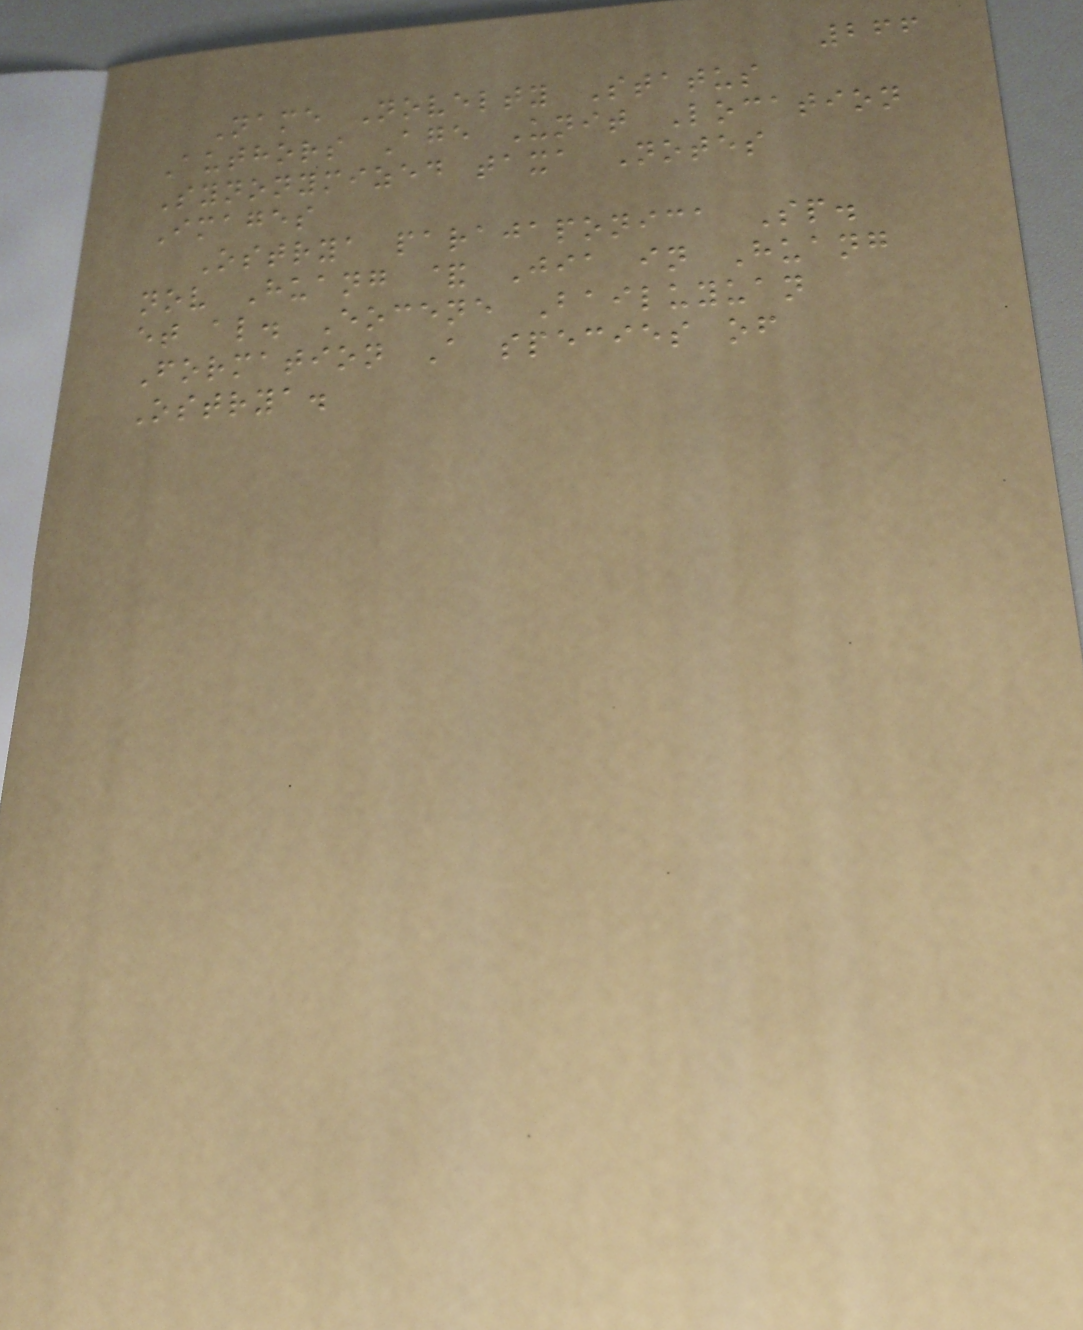266
Name Novelty Status
Authors Age Unit Location
Synonymized taxa Notes
Images
Ostrya parajaponica Sp.
nov Huang & Jia in Huang
et al. Eocene Bailuyuan
Formation A species of
Ostrya.
